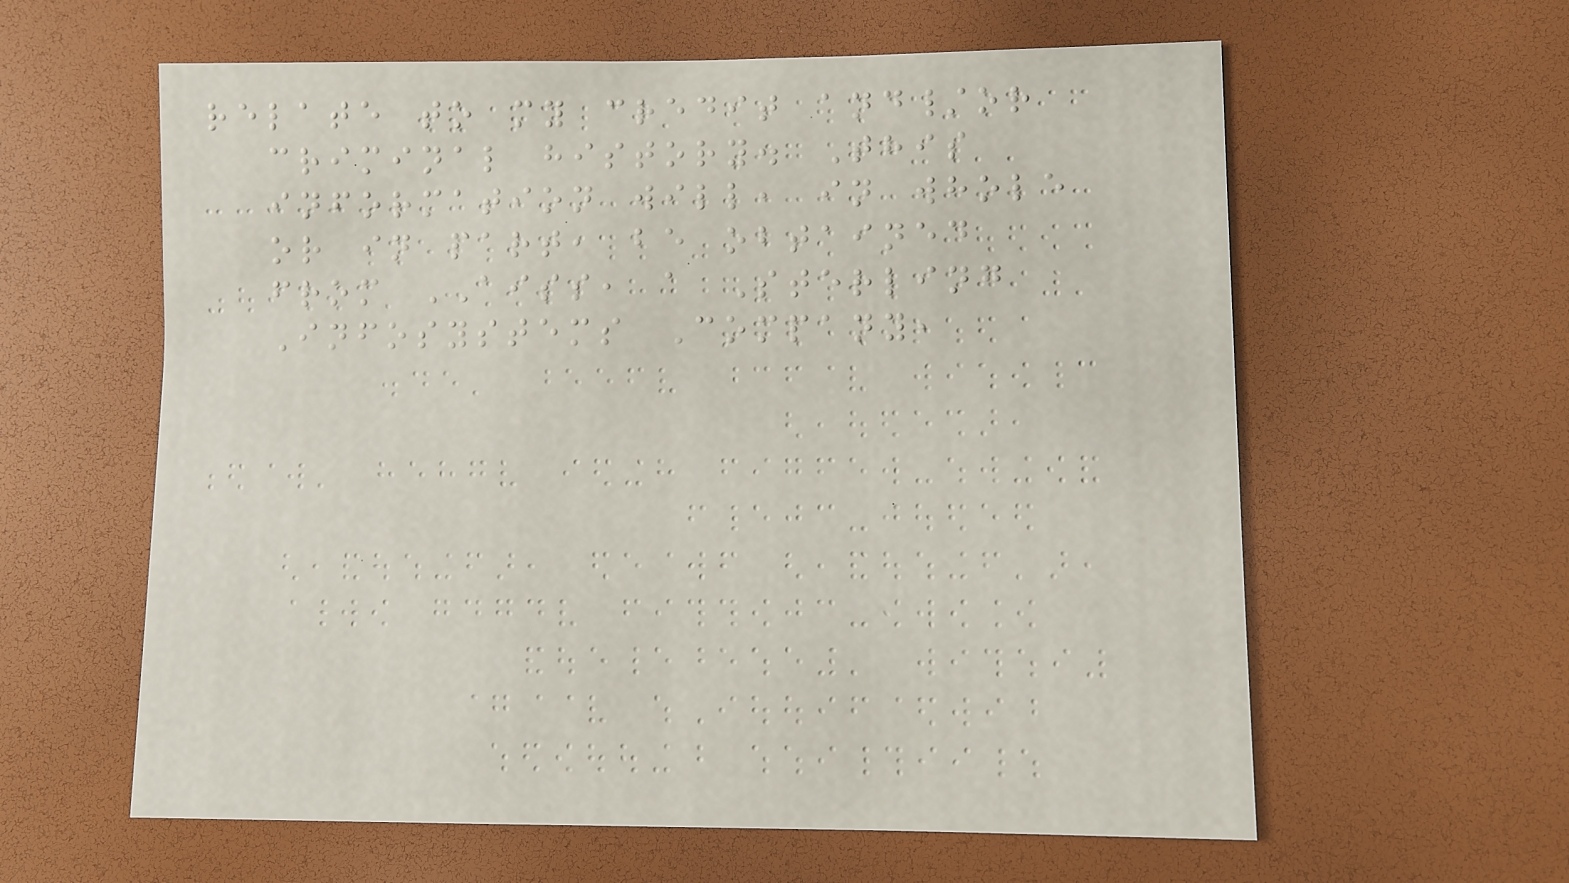relate to my credit and/or
criminal history. This
information will, in whole
or in part, be obtained
from AISS, a Sterling
Infosystems Company,
